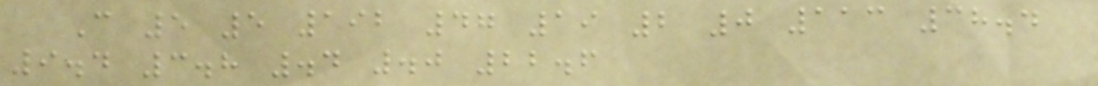C 5 5 192 47 19 2 0 113 38.4
9.4 3.8 .4 .0 22.6
